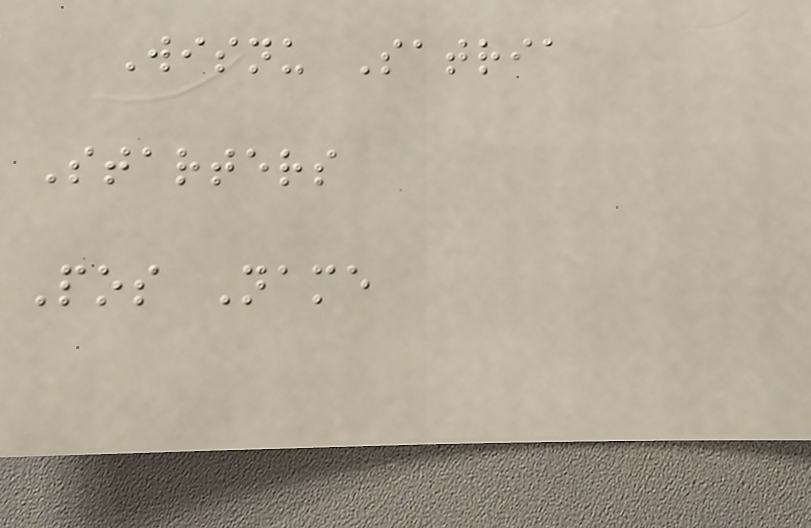Wisnu Satria
Starters
Pos Name
